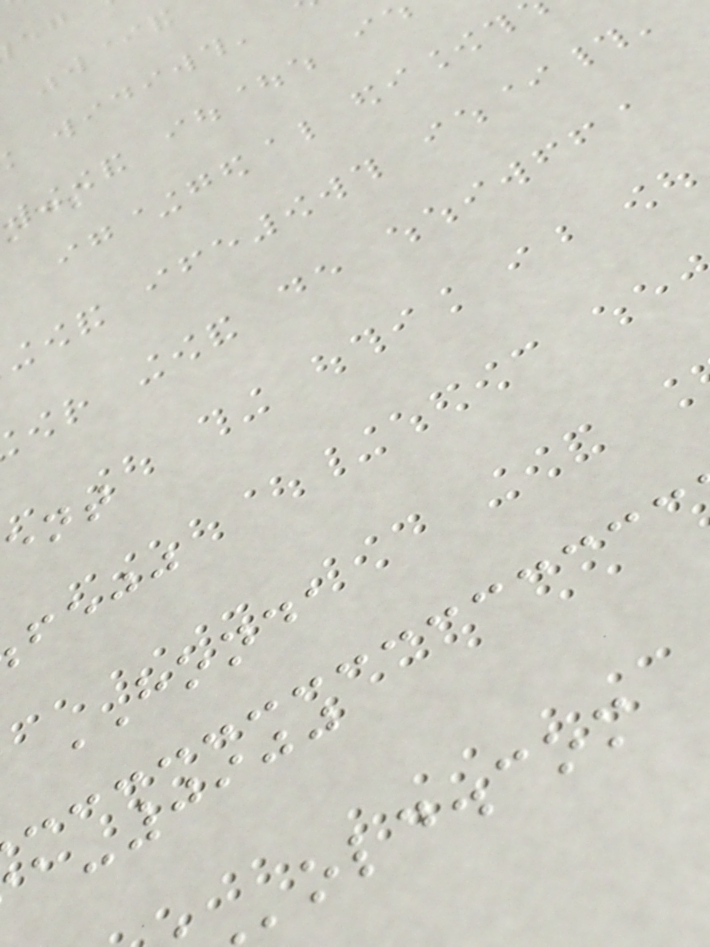fejj
HONDA
-0900
old.com
